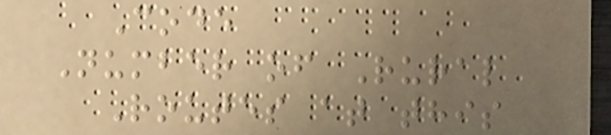Code
Number of Rural
Routes at this
